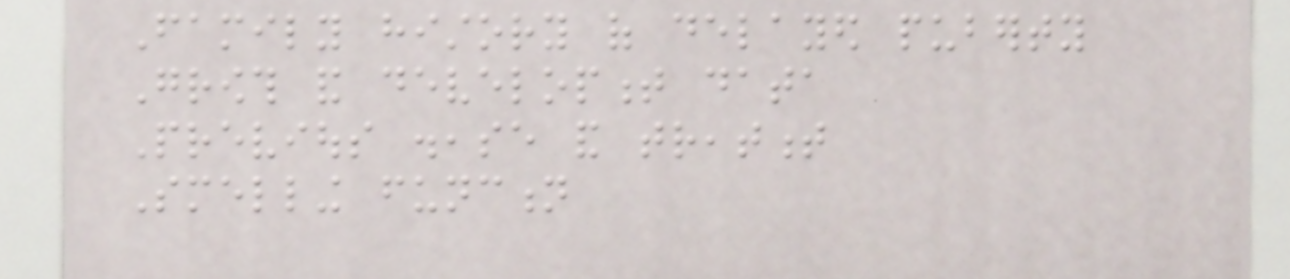Family history of delayed puberty
Growth and development data
Previous disease and treatment
Smelling function
